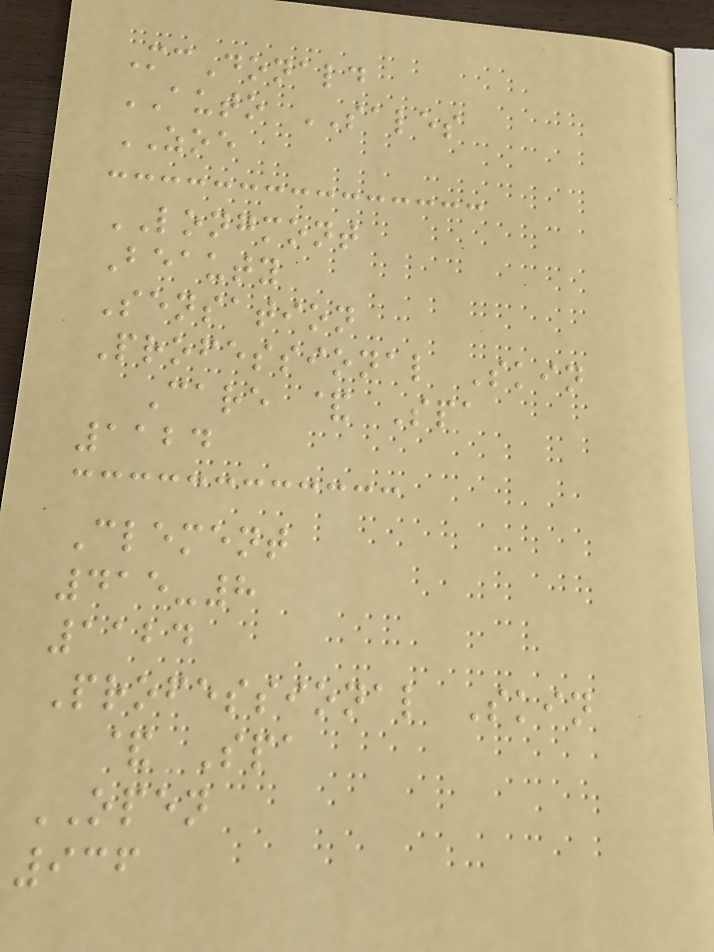McDonald
AUTO SALES
ZOE
LONGMONT
Beauty
Sensation
Professional Skin
Care & Spa
1124
Clement
415-8
1124
Professional Skin
& Spa
OPEN
936
